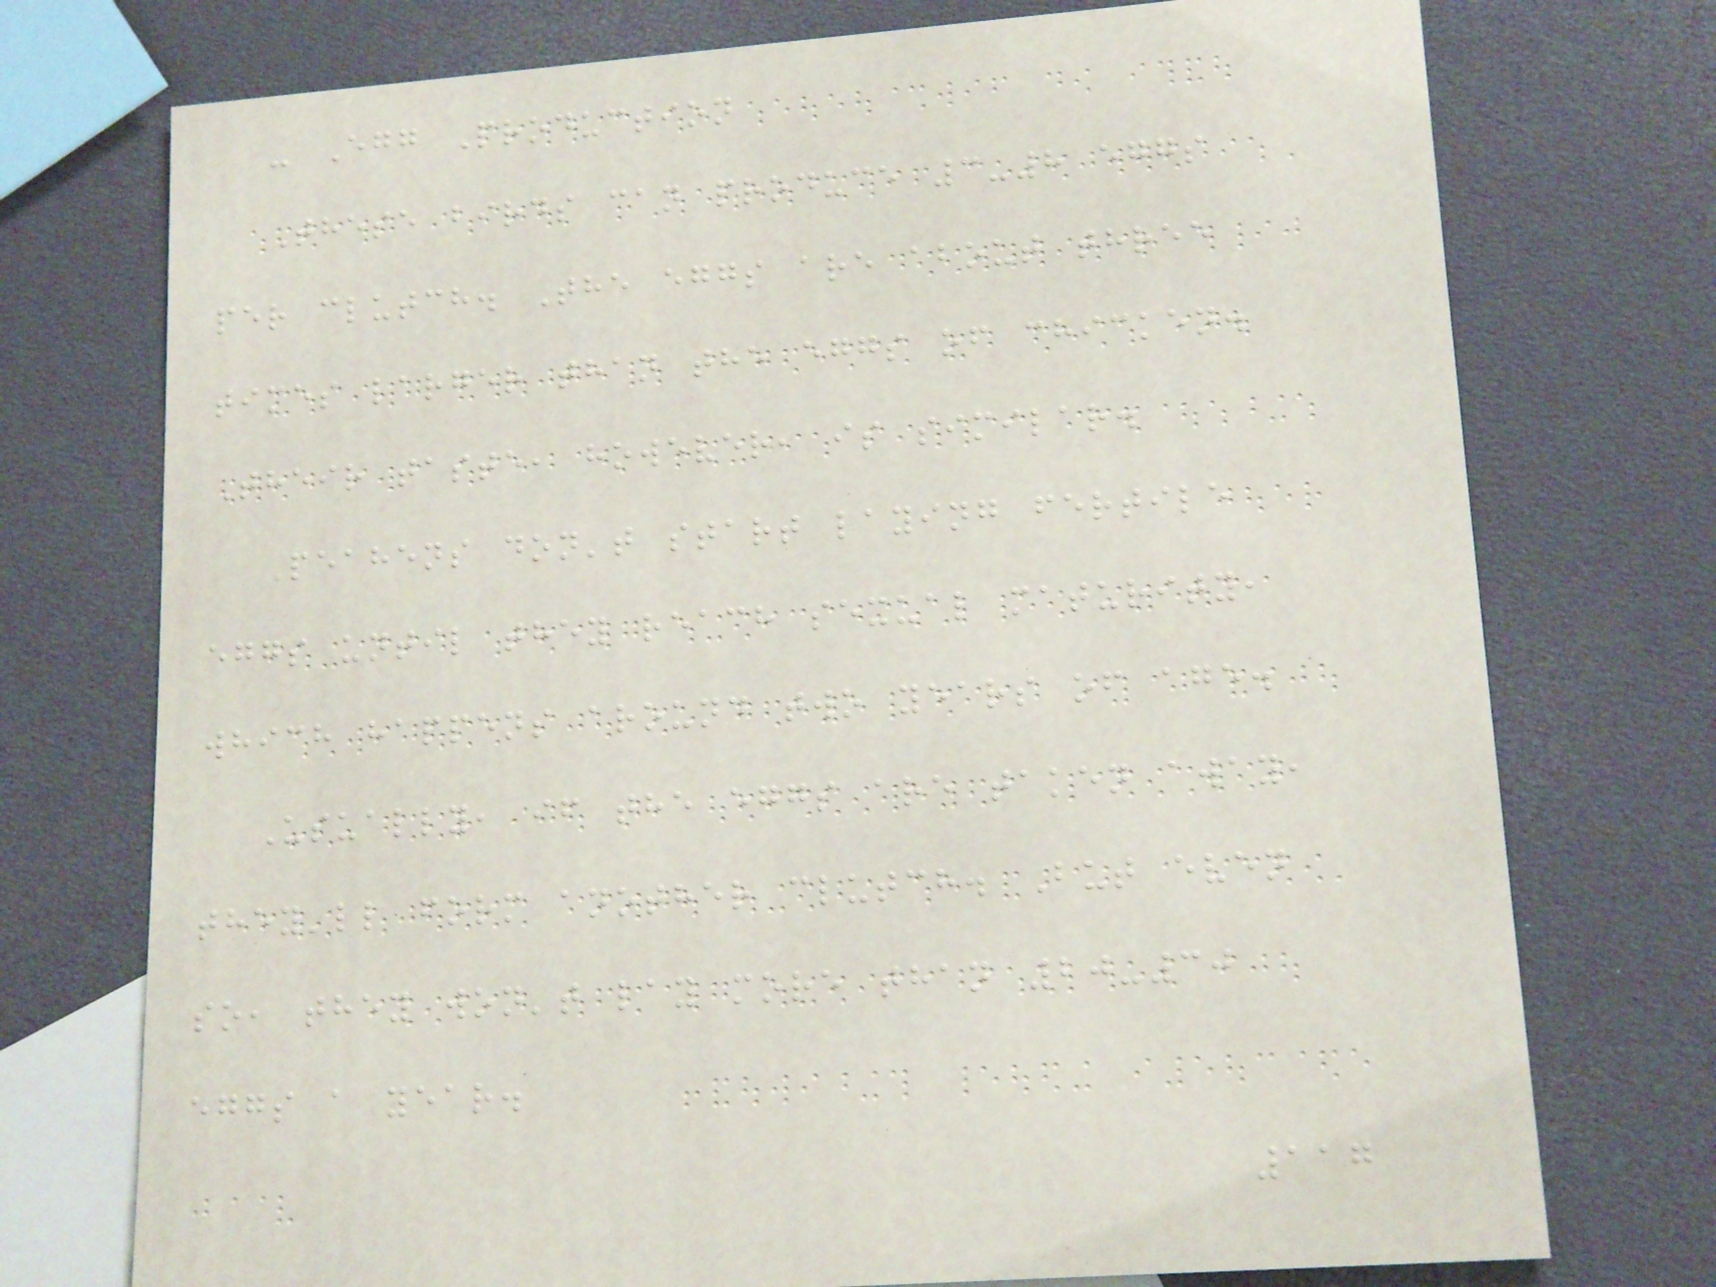- Egg Production
These birds can produce 3-8 eggs
per clutch. The eggs are about three
times larger than the eggs of chicken.
Their taste, however, is similar.
Peahens don't start laying fertile
eggs until they reach sexual maturity,
which happens around two years of age.
Usually, if the eggs are taken away,
they'll form another clutch. But even
so, they won't lay more than 20-30
eggs a year.
117
